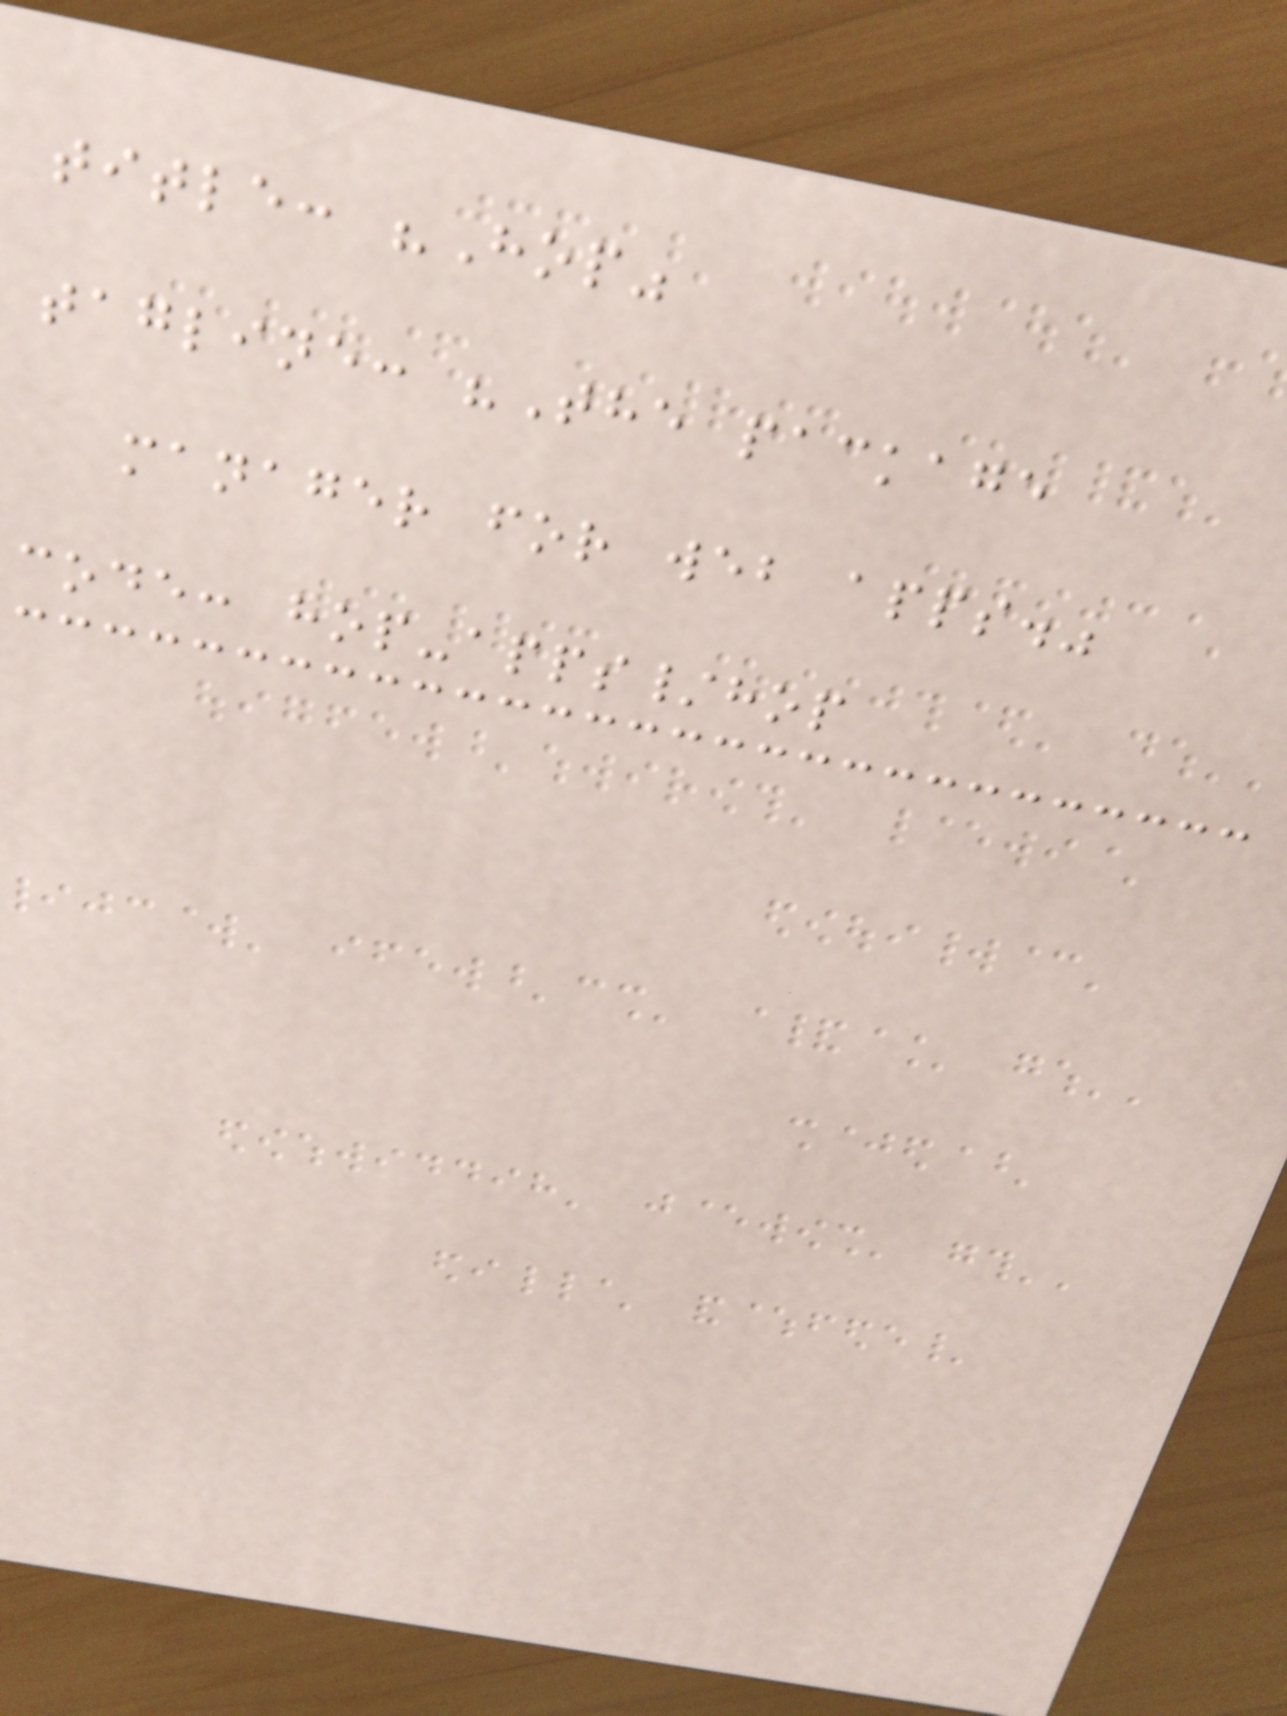title: "Hop"
tagline: "The package
manager for web apps."
code: hop-apps/hop
